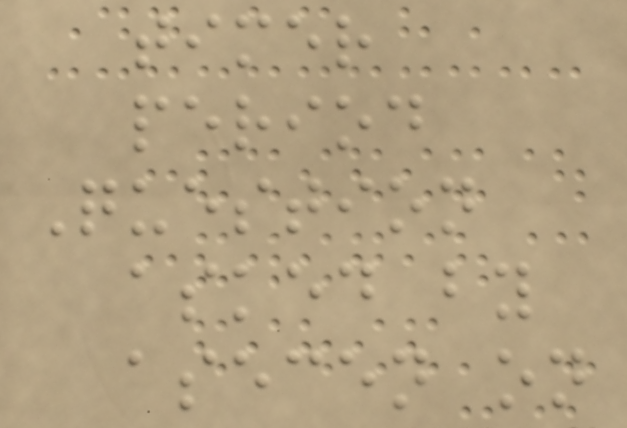timer
period
Question
asked by
asecen on
